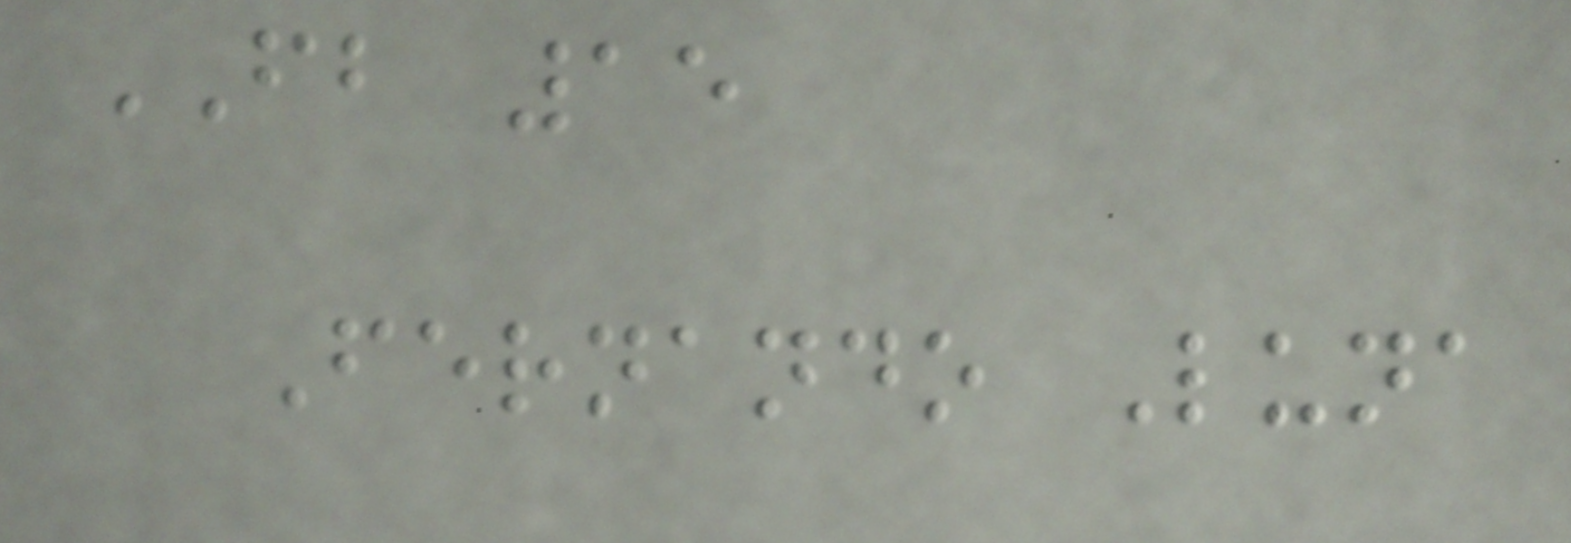FB 15
Fernando Luna
